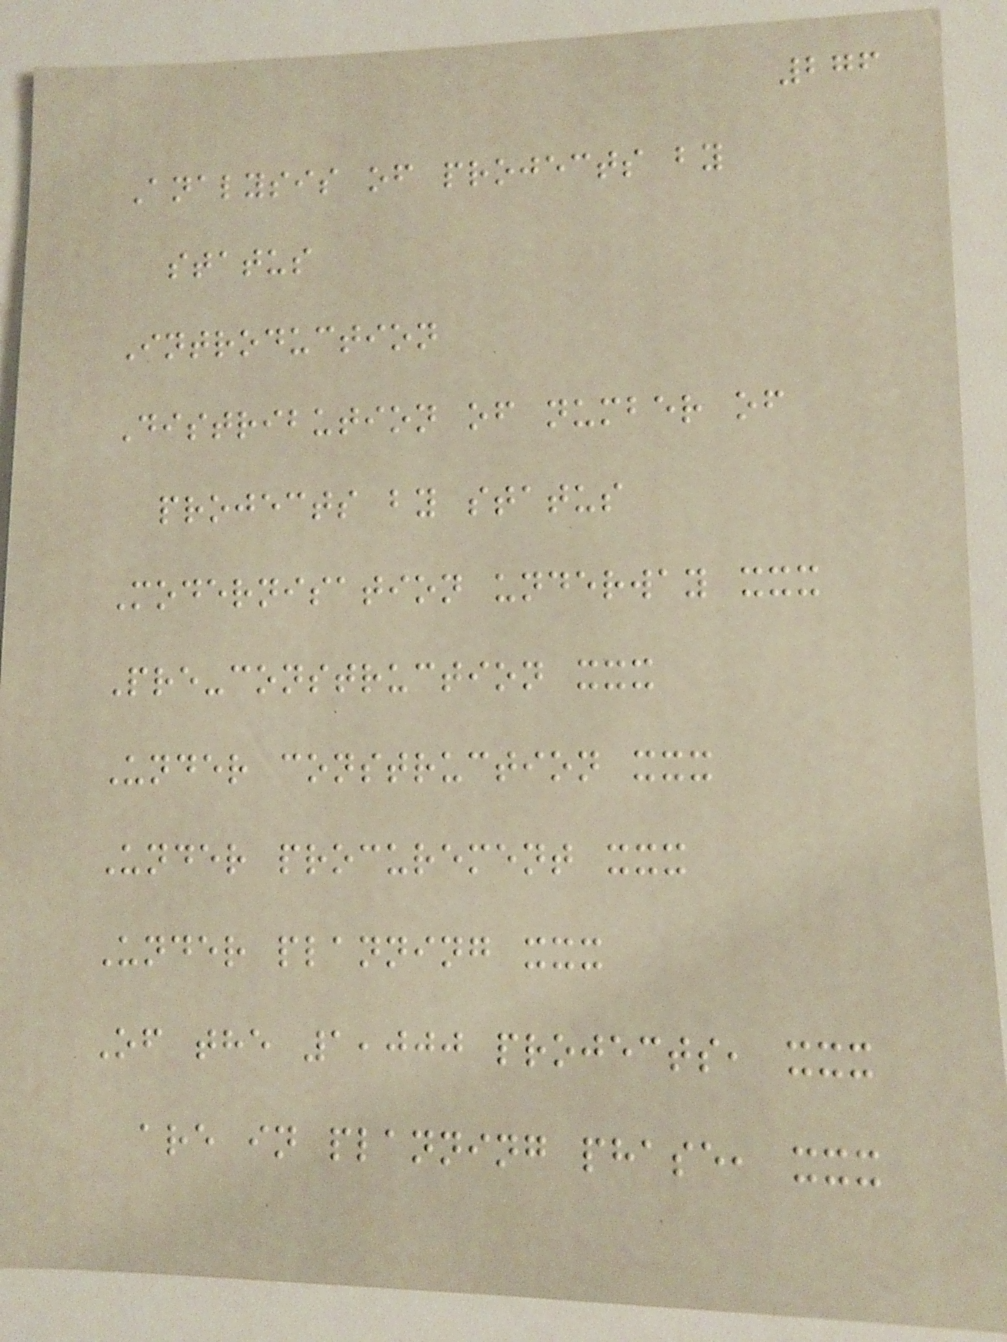276
Analysis of projects by
status
Introduction
Distribution of number of
projects by status
Modernisation underway xxx
Pre-construction xxx
Under construction xxx
Under procurement xxx
Under planning xxx
Of the 1,000 projects, xxx
are in planning phase, xxx
